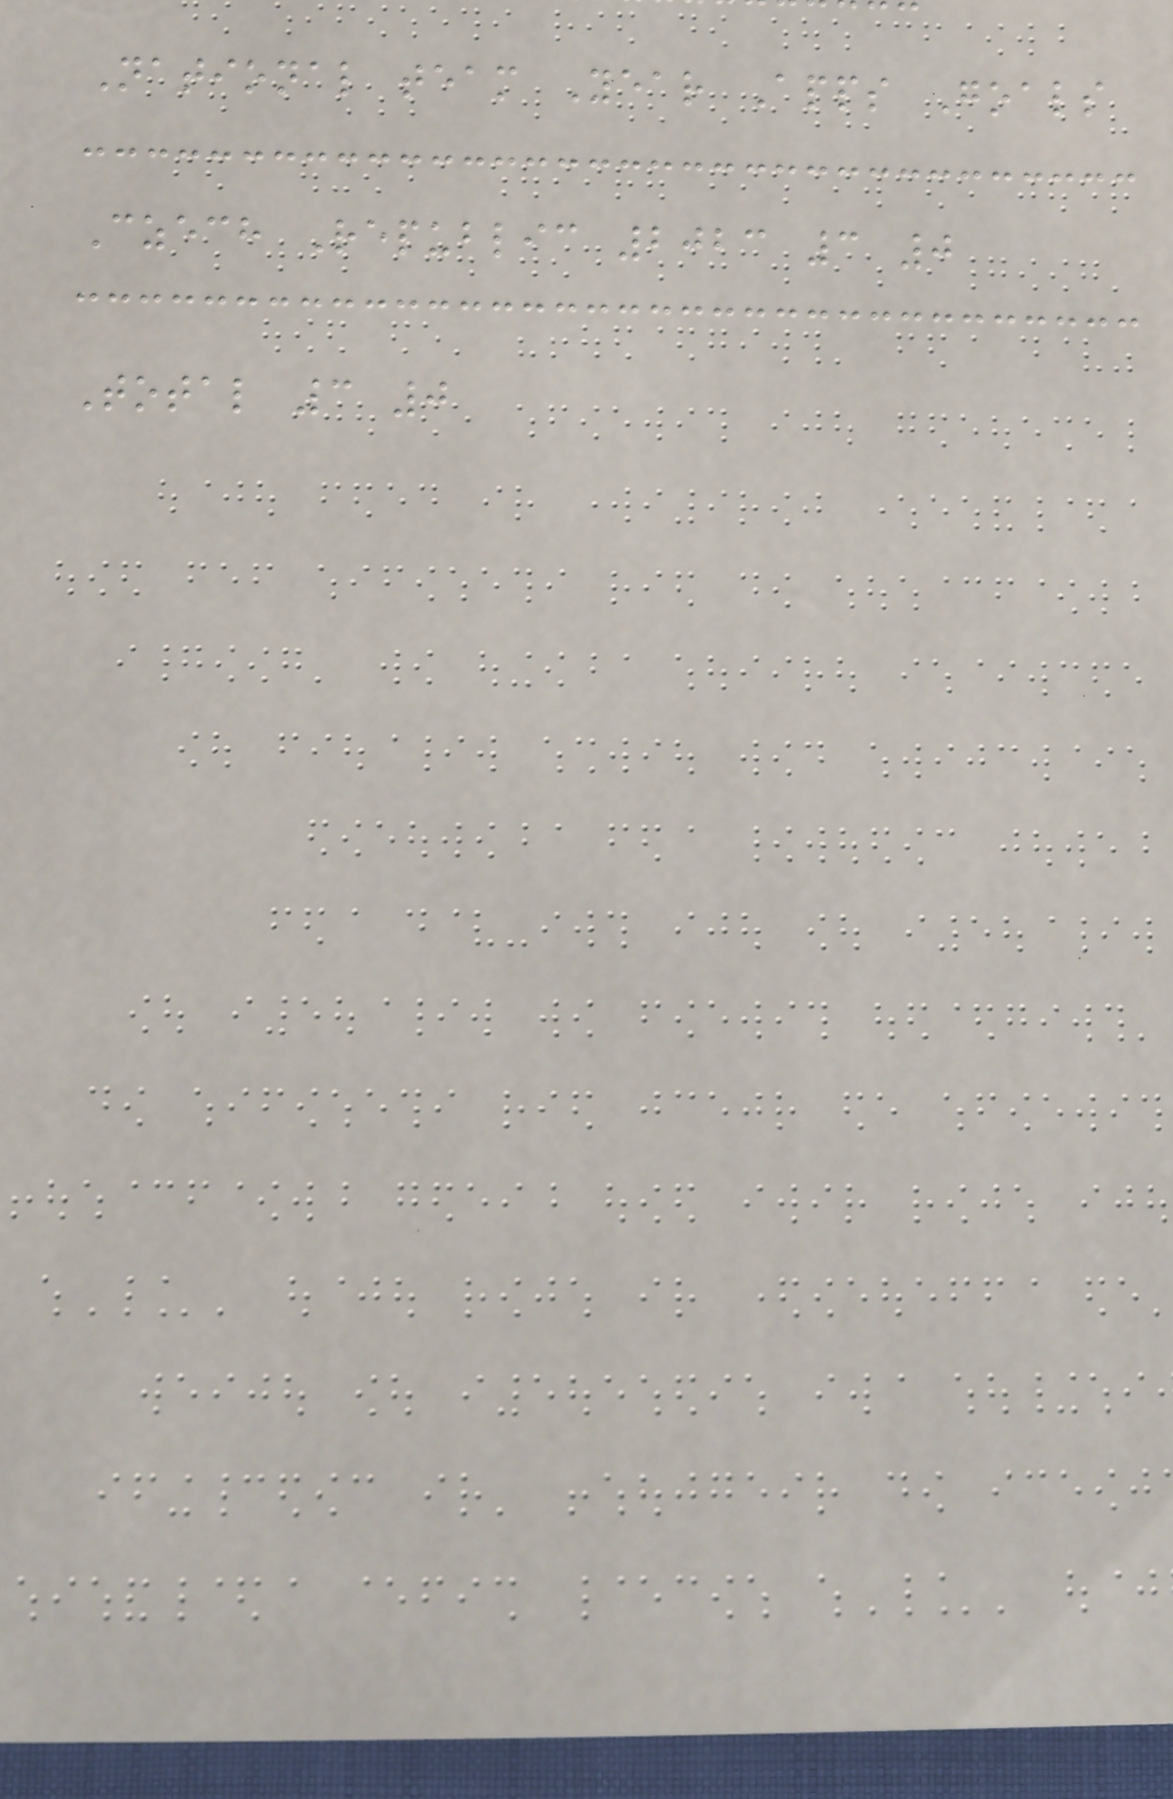National team Year Apps Goals
Czech Republic 2023 3 0
Total 3 0
